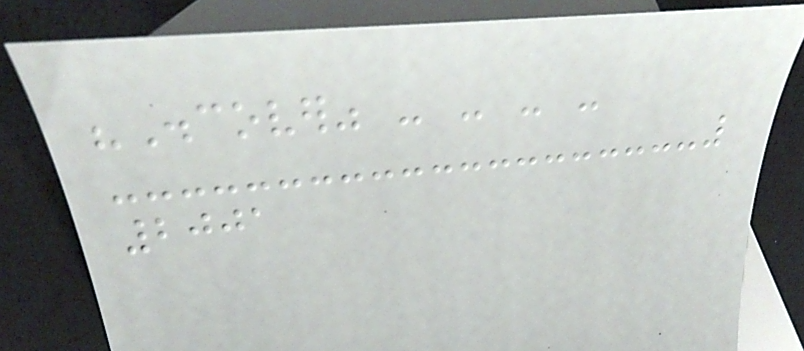"Discover" - - - -
2001
